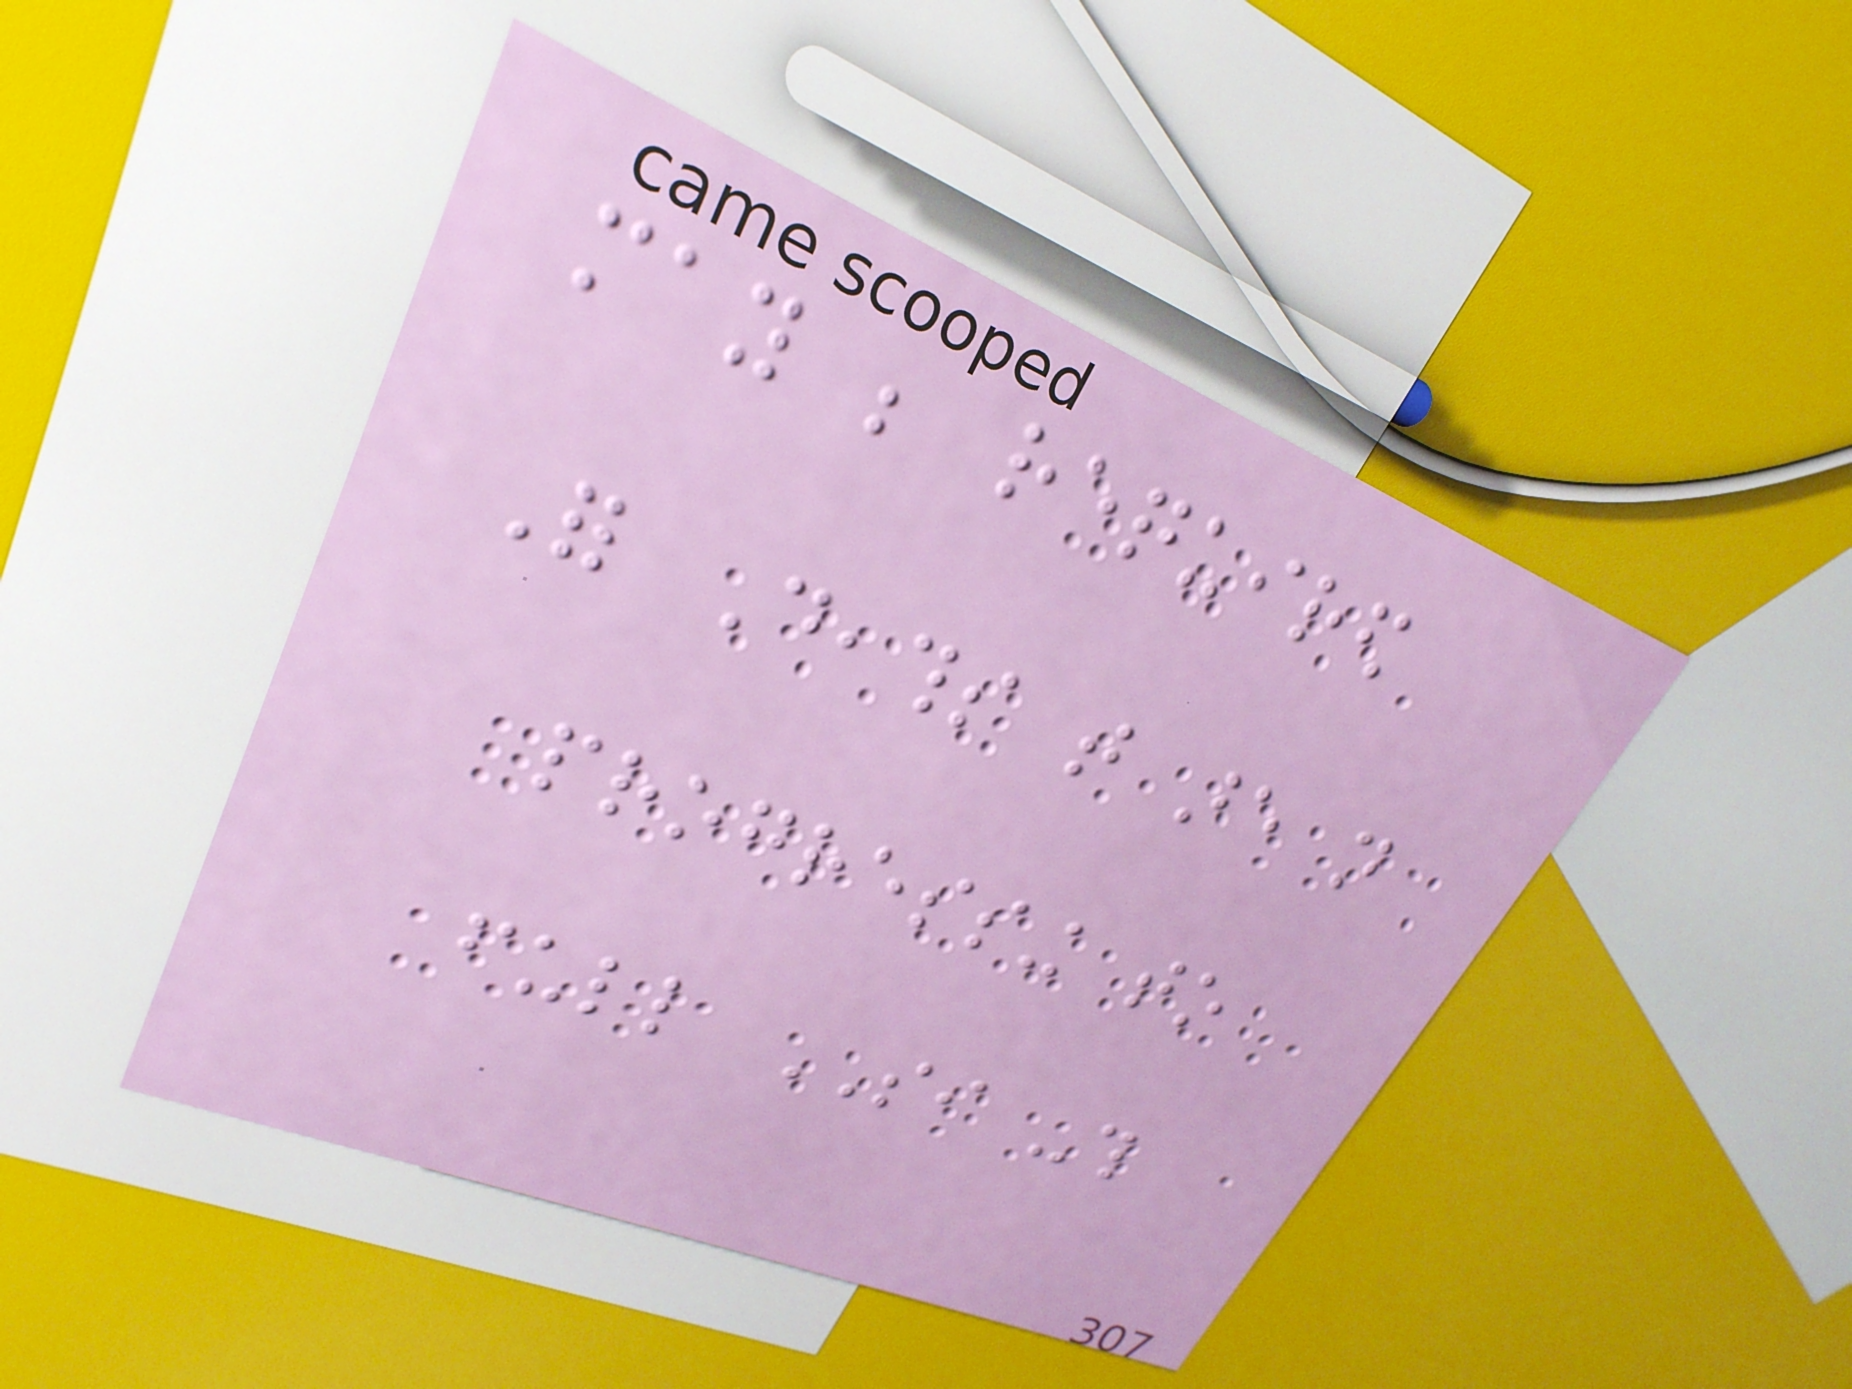may be required
For Deaths that are not
progressing to
full SI -this
